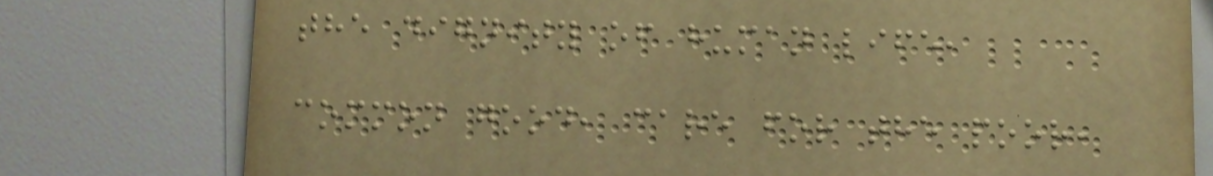the dignity of human life,
common good, care for the poor,
